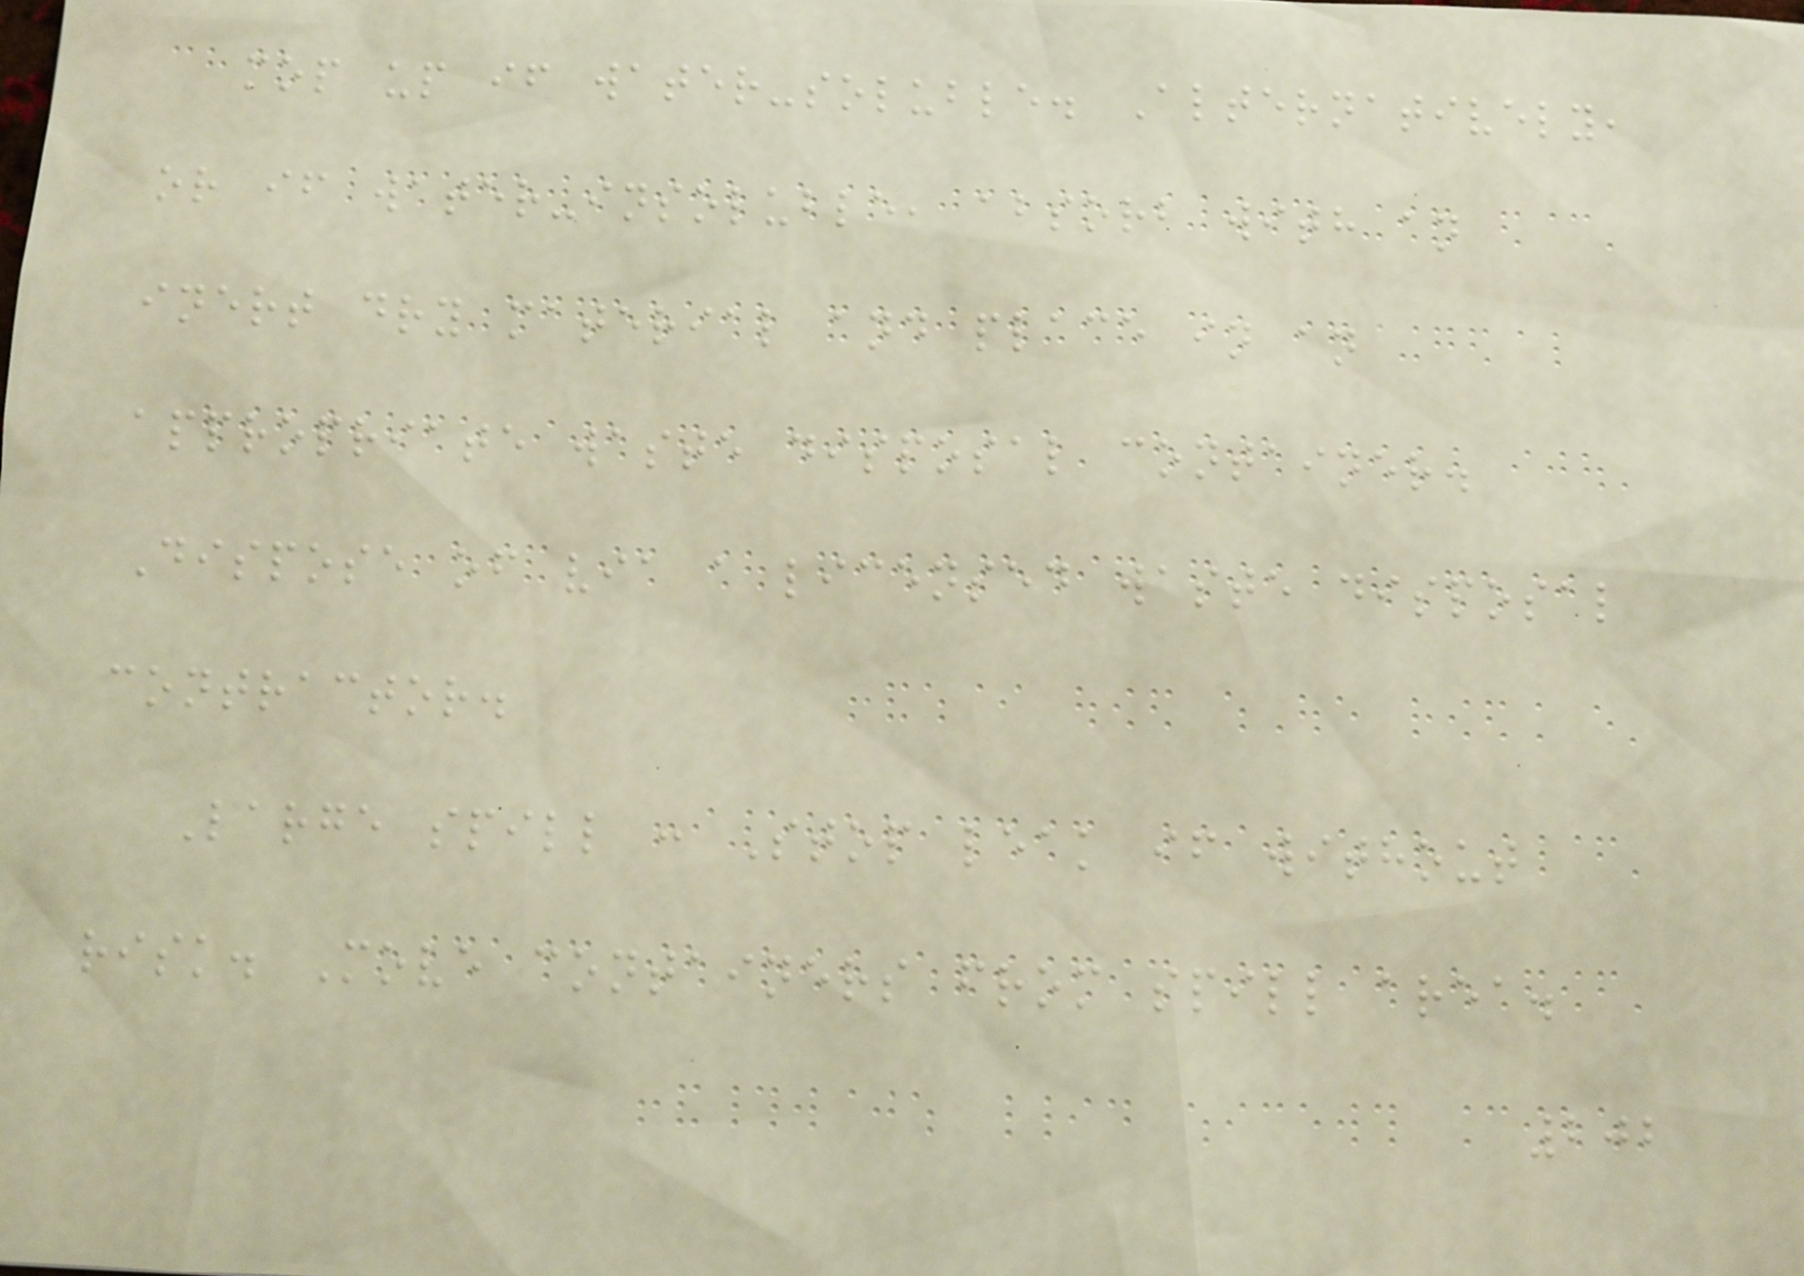mop up if water-soluble. Alternatively,
or if water-insoluble, absorb with an
inert dry material and place in an
appropriate waste disposal container.
Dispose of via a licensed waste disposal
contractor.
Large spill : Stop leak if without
risk. Move containers from spill area.
202
